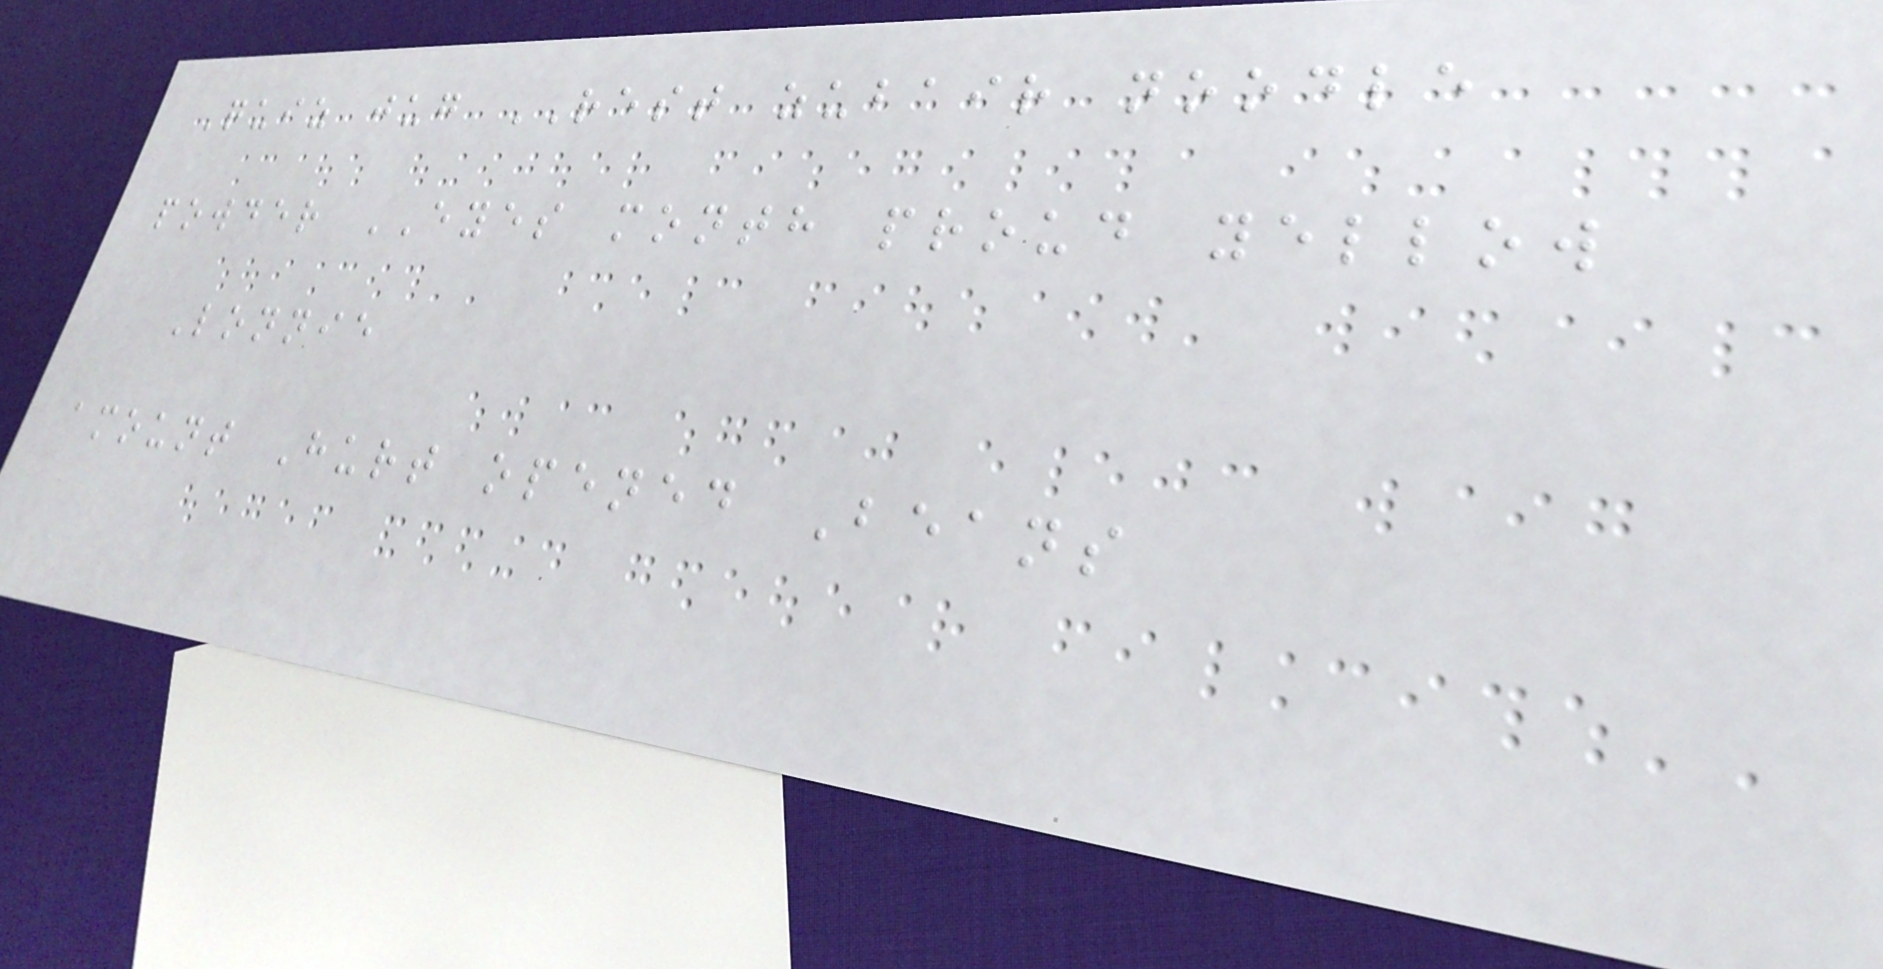Quiz jug REST zubair noodle
powder EYES month proud yellow
Lonnie
amount Hurt opened Beans
